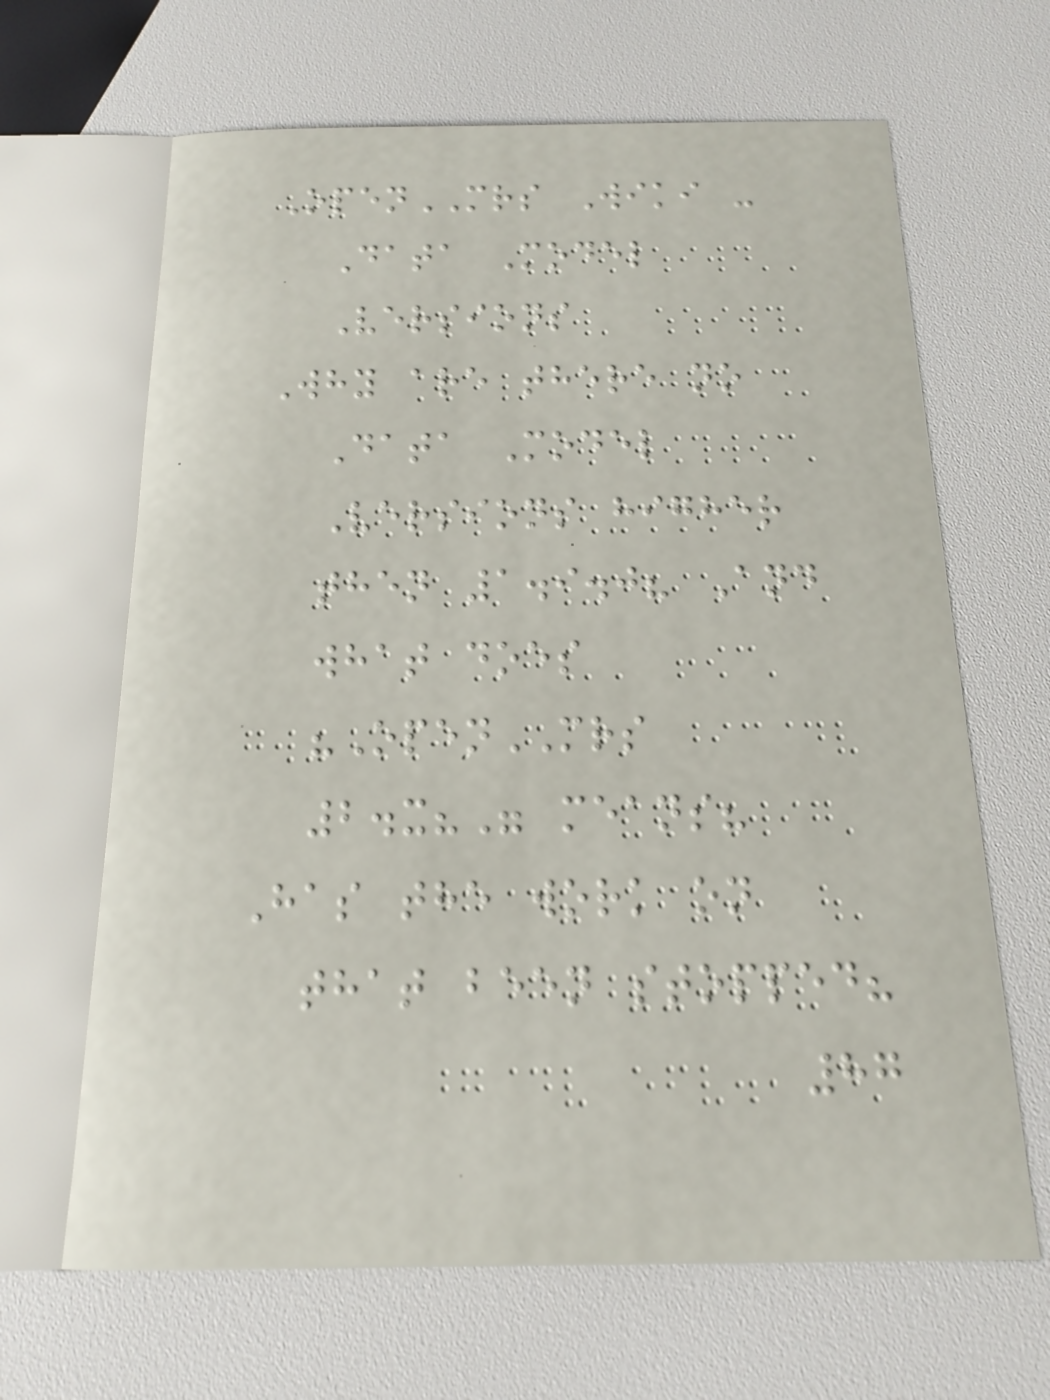OpenMRS Wiki -
Data Model
Versions
Why are there no
Data Model
Versions higher
then 1.9.0? And
what does
"OpenMRS
2.x?" means?
Has the work on
that been stopped?
87
